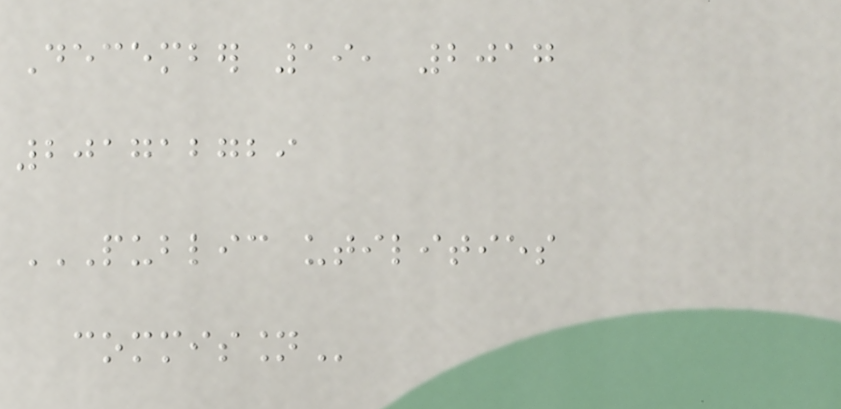December 19, 2017
201712729
PUBLIC UTILITIES
COMMISSION
